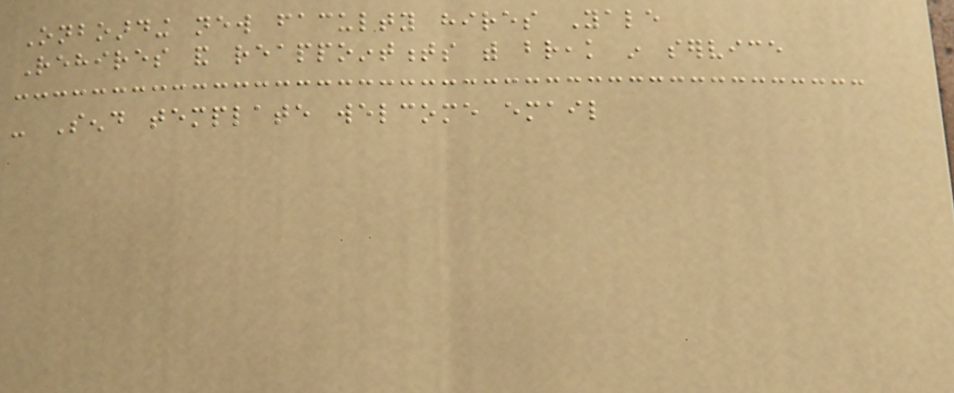Onboarding new faculty hires Yale
Rehires and reappointments with break in service
- Send template welcome email
